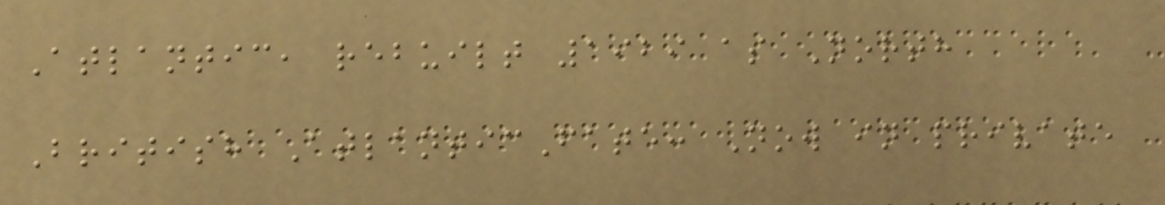Atlantic, rebuilt 1929 as North
British AtlanticFate: Now in private
